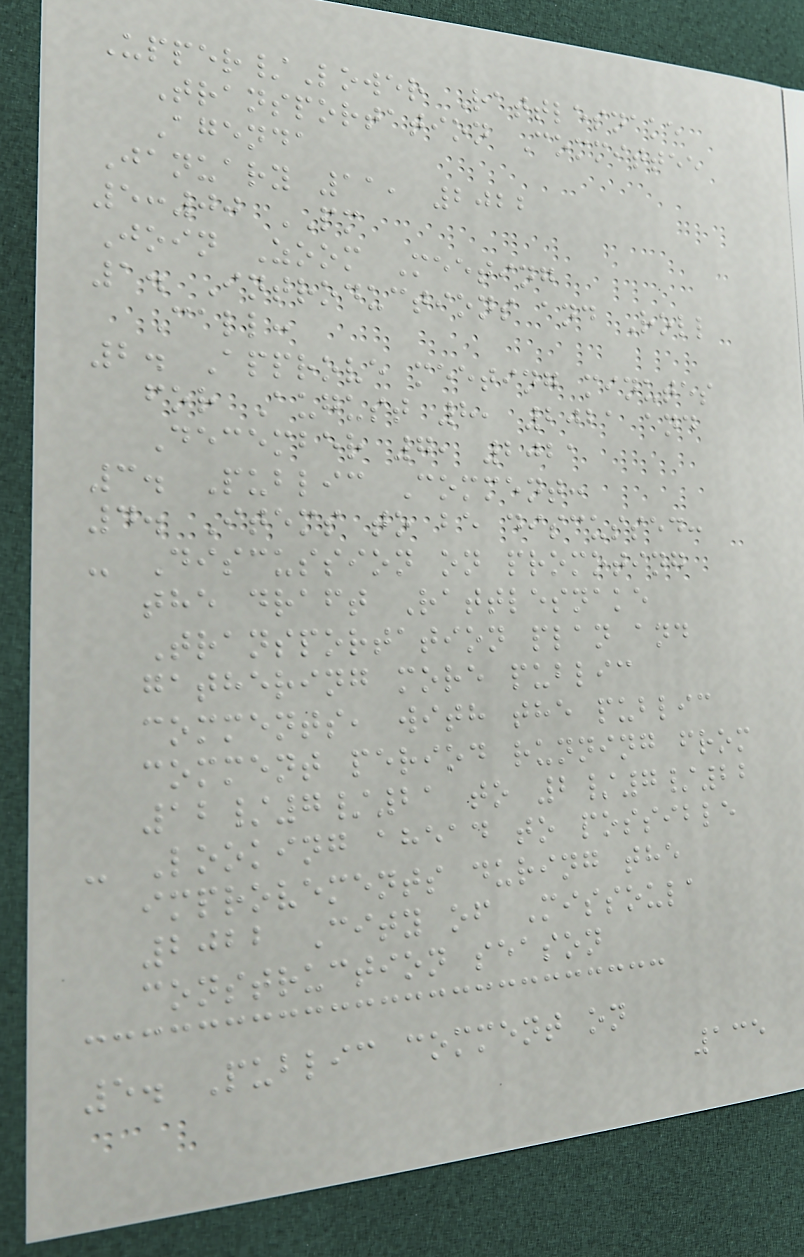Upper/Lower Rattlesnake
Transportation Committee
Agenda
January 11, 2022
5:00 PM
Join Zoom Meeting
1. Introductions and Roll
Call:
2. Approve meeting minutes
for August 8, 2021 and
December 7, 2021
3. Public Comment:
4. Items to be discussed:
- Discussion on promoting
the draft Rattlesnake
Transportation plan and
gathering more public
comments, with the public
comment period running from
12/7/21 to 2/7/22
- Looking ahead to possible
improvements during the
2022 City of Missoula
construction season
5. Public comment on
135
